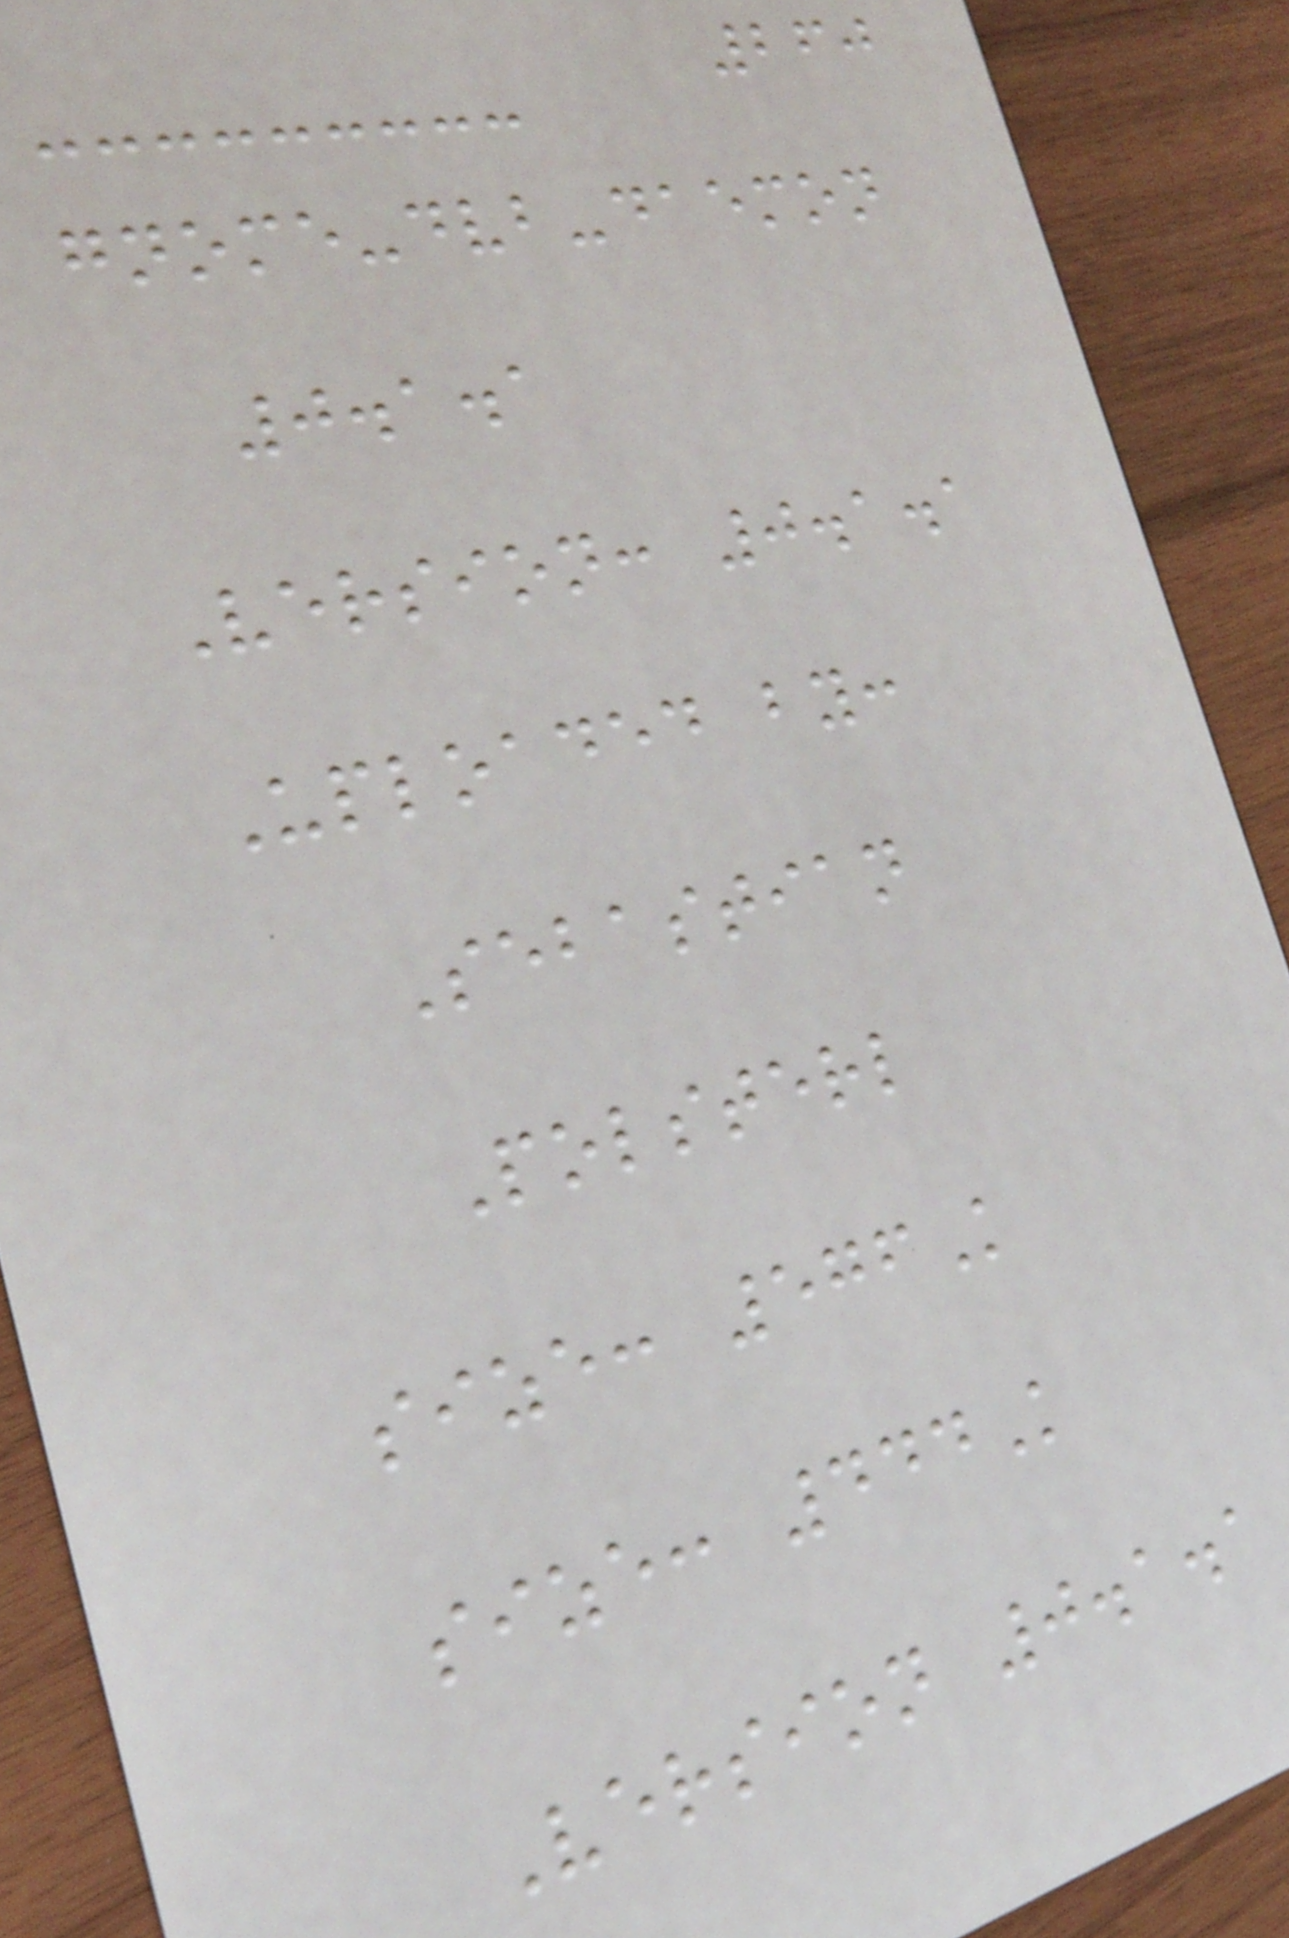260
gnome-dvb-daemon
0.1.1
Version: 0.1.1
Uploaded by:
Sebastian
Polsterl
size: 576K
size: 444K
Version 0.1.1
